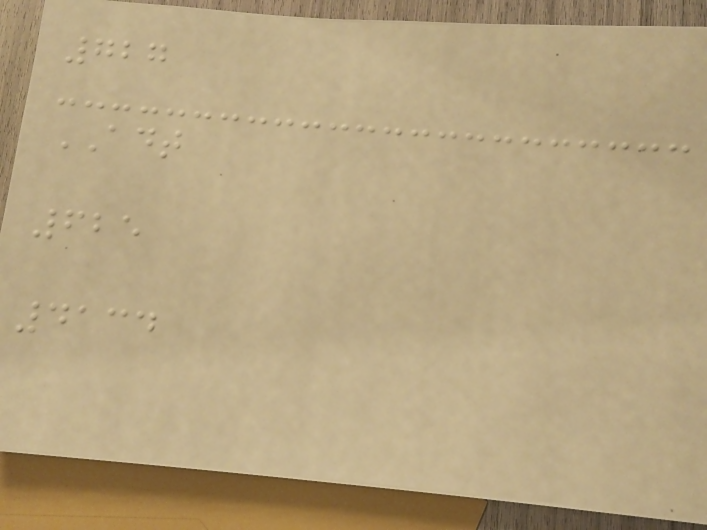727
ADT
625
4134
